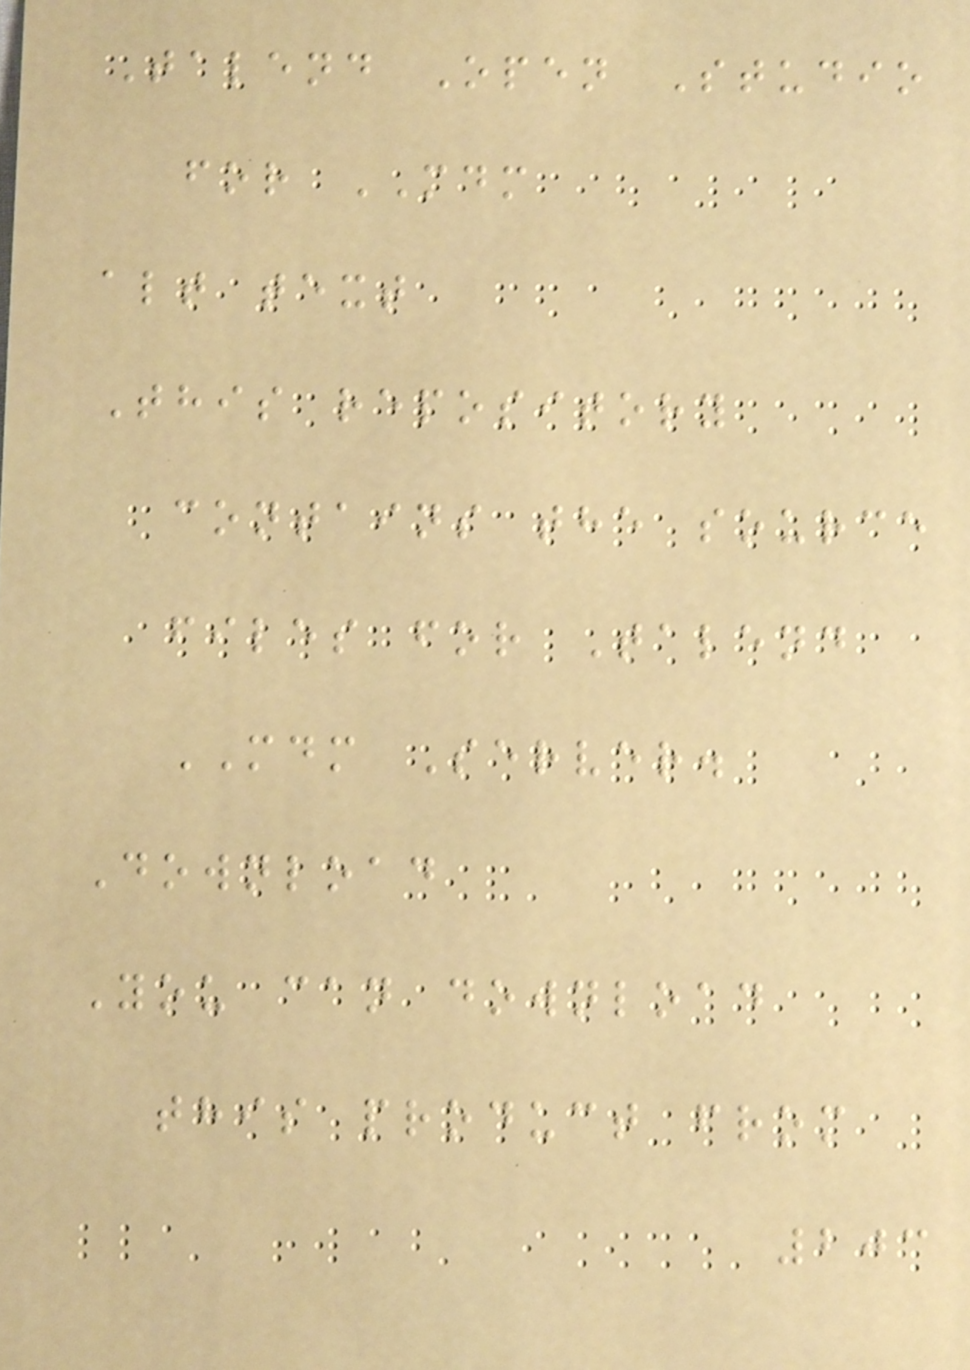Talend Open Studio
for MDM
alt text
This repository
contains the source
files for Talend
MDM Server.
Download
You can download
this product from
203
